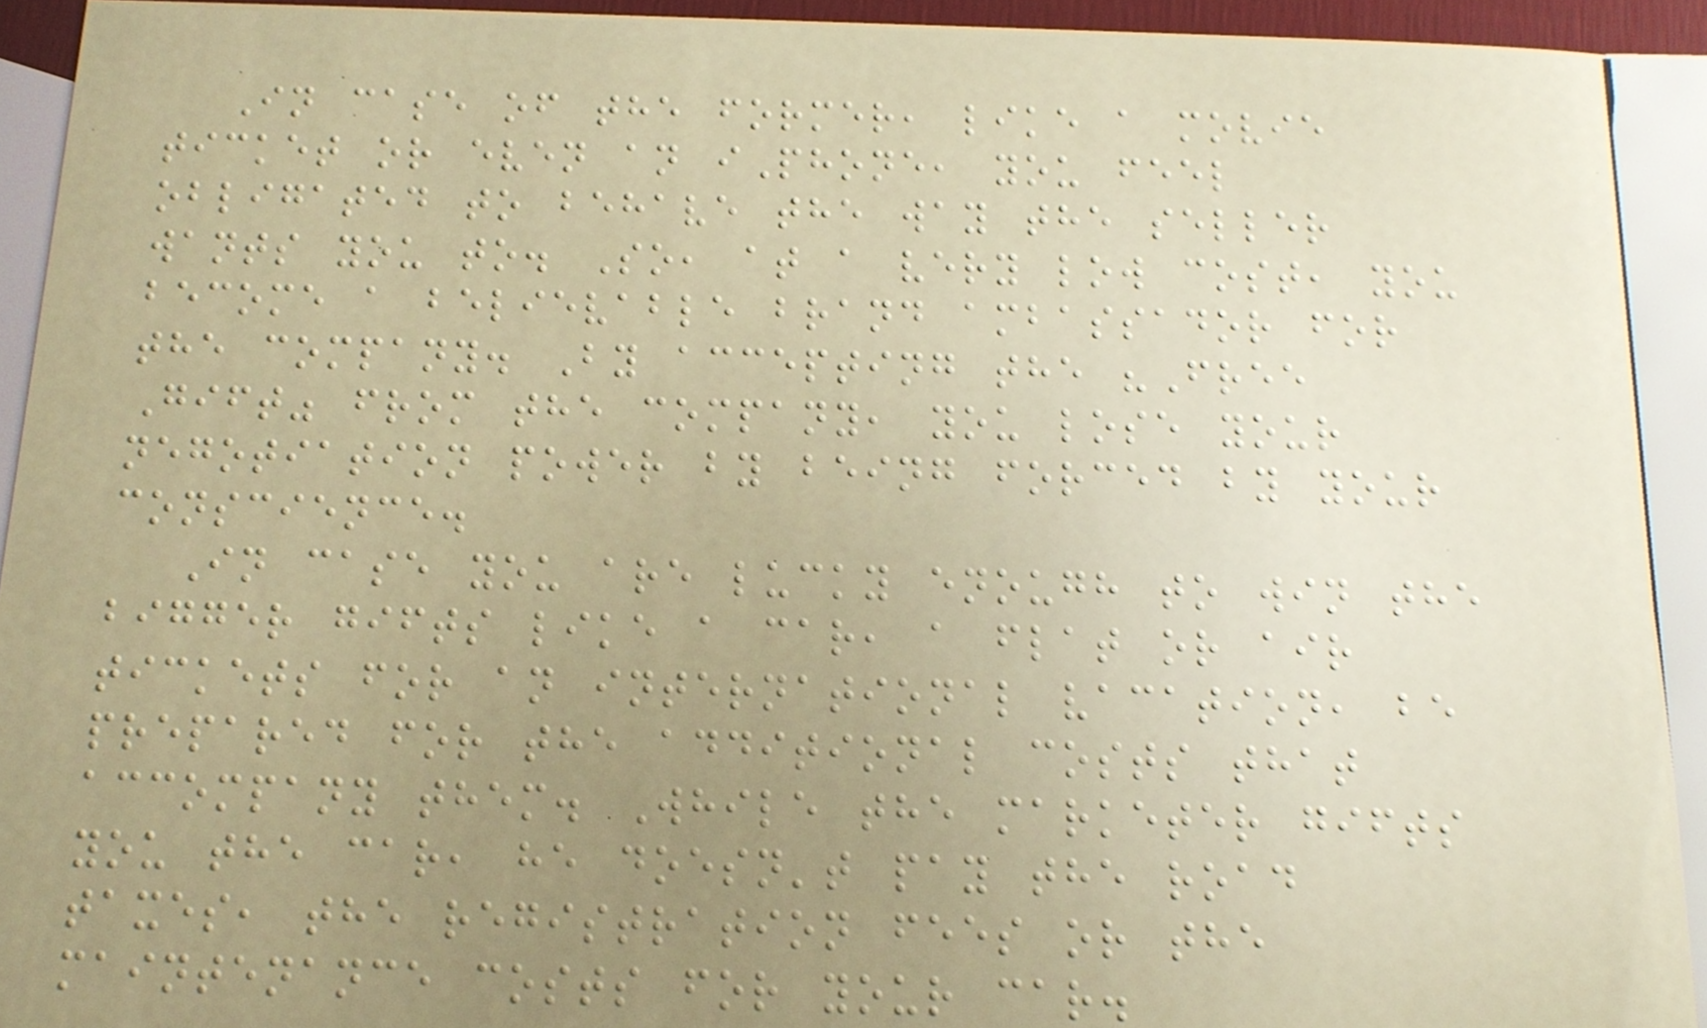In case of the former, like a movie
ticket or even an iPhone, you feel
obligated to behave the way the seller
wants you to. So, at a very low cost, you
become a believable brand ambassador for
the company. By accepting the "Free
Gift" from the company, you lose your
negotiation power by being forced by your
conscience.
In case you are lucky enough to win the
bigger gifts like a car, a flat or air
tickets for an international vacation, be
prepared for the additional costs that
accompany them. While the marketer gifts
you the car, he doesn't pay the road
taxes, the registration fees or the
maintenance costs for your car.
